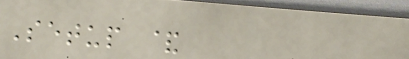Setup &
